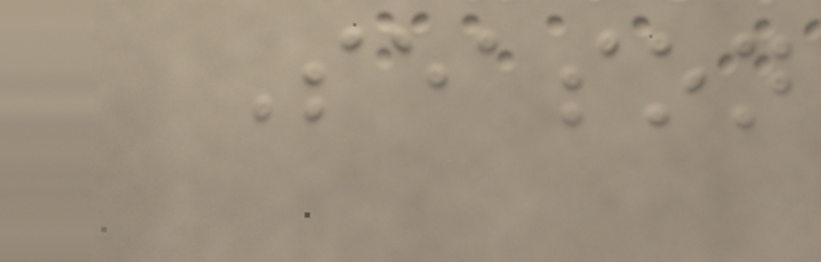Season
